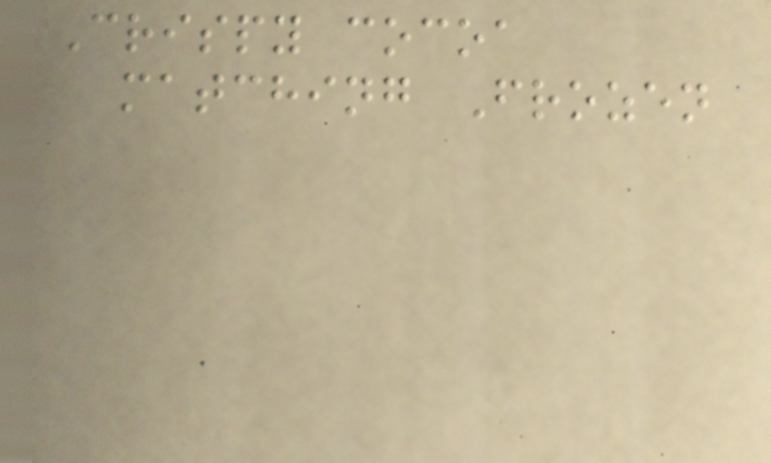Crispy cocoa
matching Frozen
